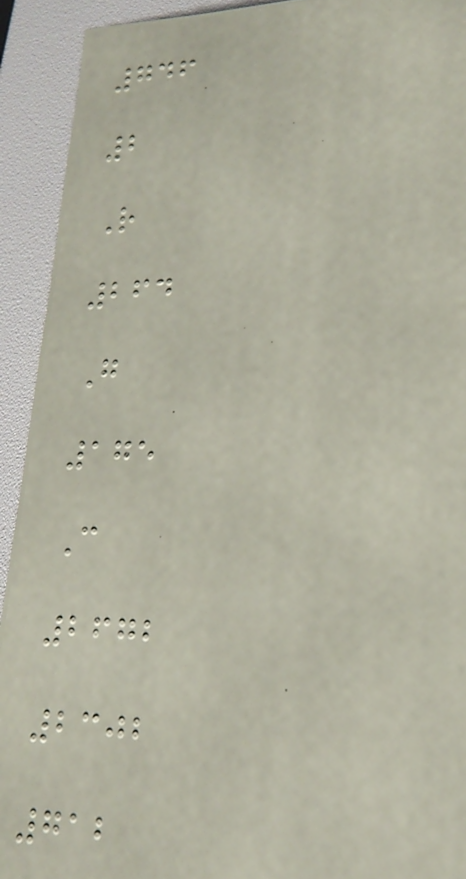746
2
R
264
G
175
C
2672
2302
712
